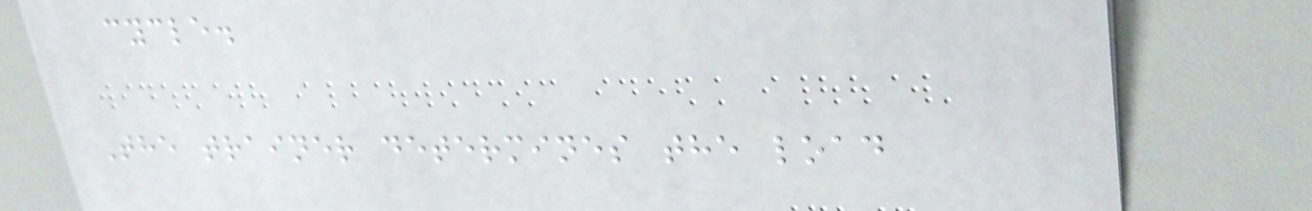cycle.
The trainer determines the load
